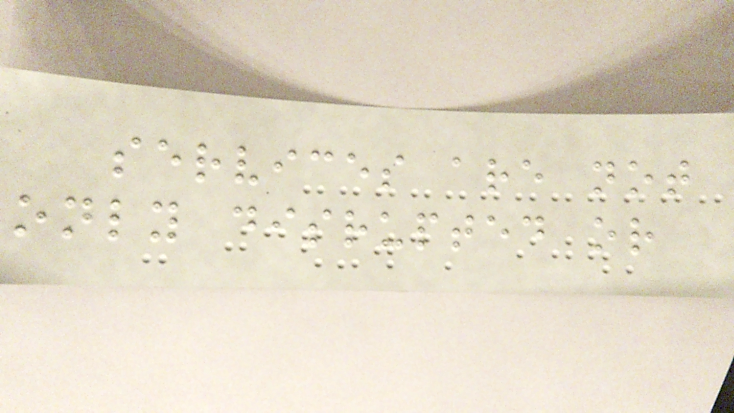services are not
only disrupted or
